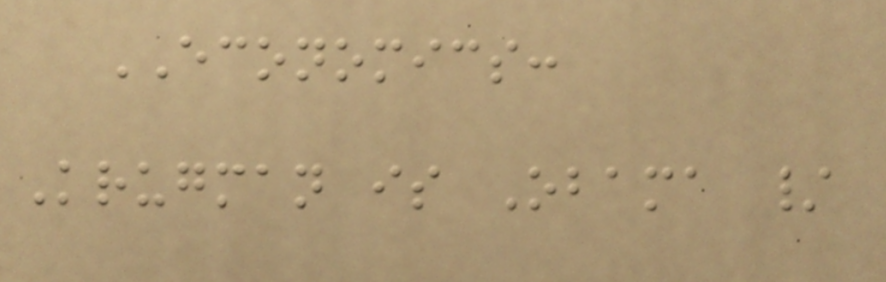ECONOMICS:
Krugman is Obama /
